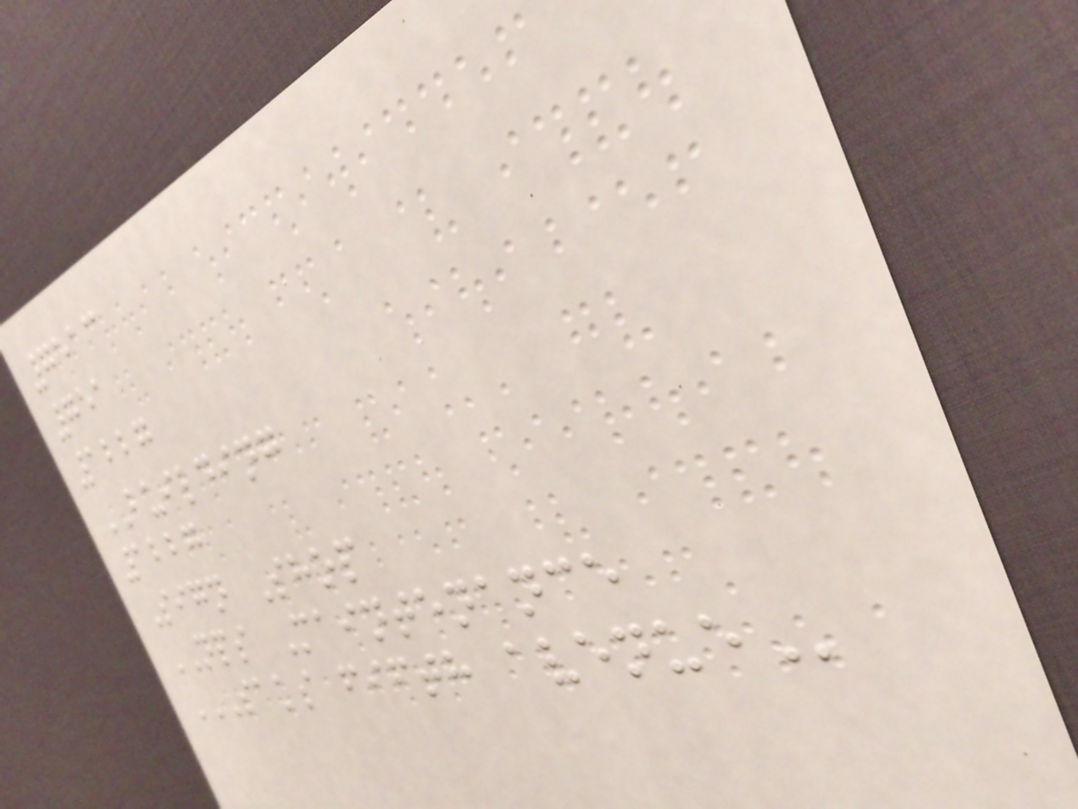7513
751
1227
BUILDING
1227
Sign Shop
NPS Maintenance
SAKS FIFTH AVENUE
